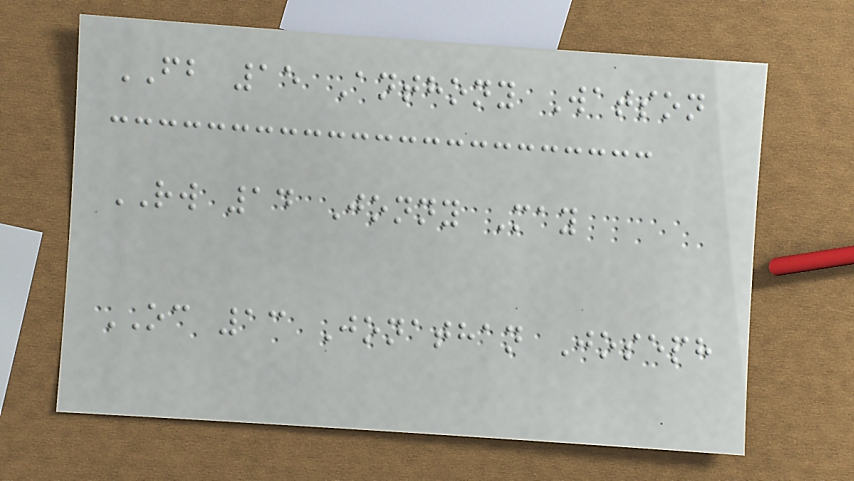FB 15 Anthony Watson
RW 14 Jonny May
OC 13 Jonathan Joseph
